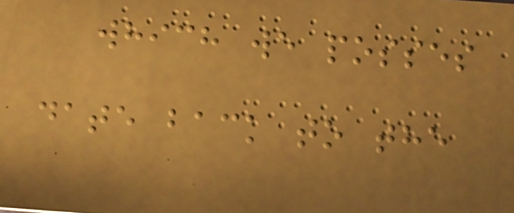which we posses
date back to the
